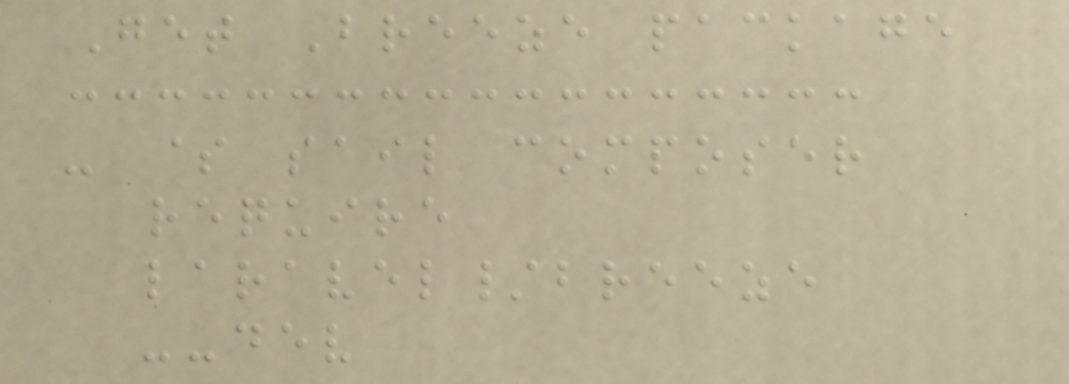Get Breeze package
- $ sail composer
require
laravel/breeze
--dev
